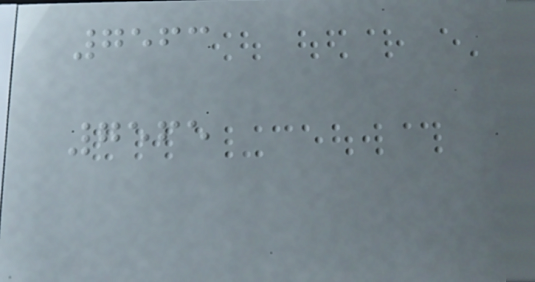7563
7565
